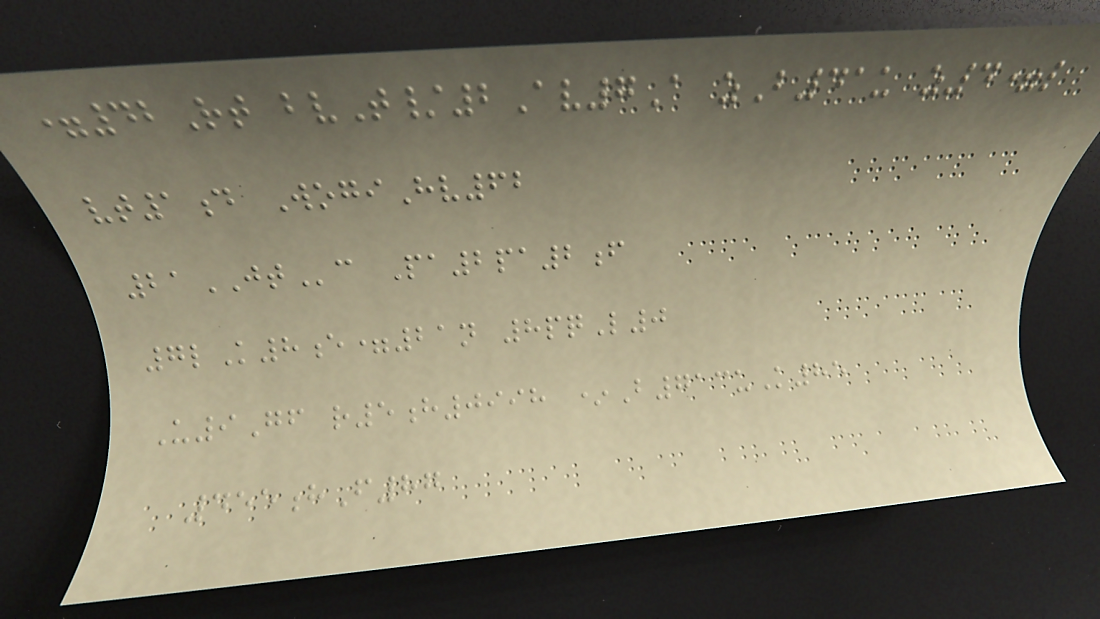=42Rt bvT/2Av7A zB41u z4=l
vt1d WogiHv62
21JTc Pa2pa2f
7lK8e=21n 8pqL0
U9Gf r5h0998 *B713uK85
455hF87
